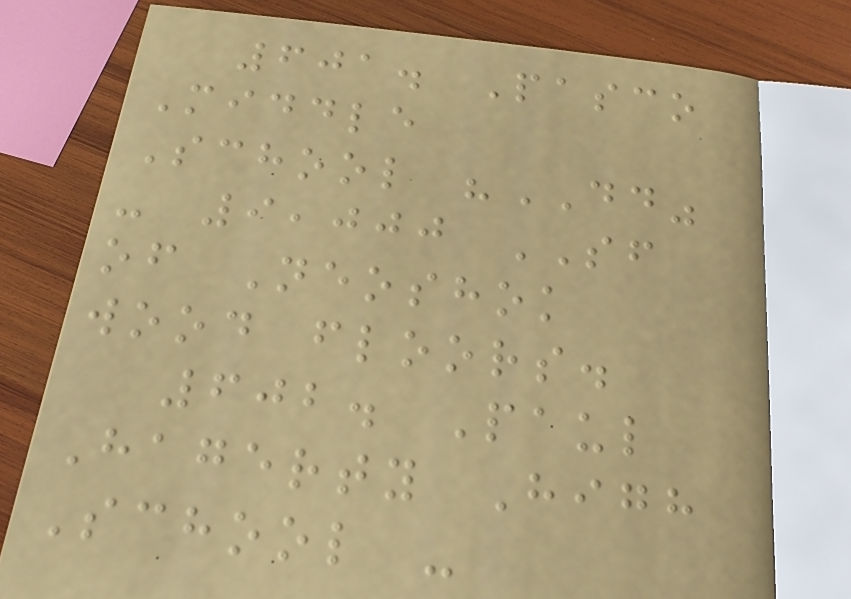601. Pasco
Middle
School "DD"
- 9,000 SF
of Neoshok
wood floors.
602. Paul
Hagerty High
School -
